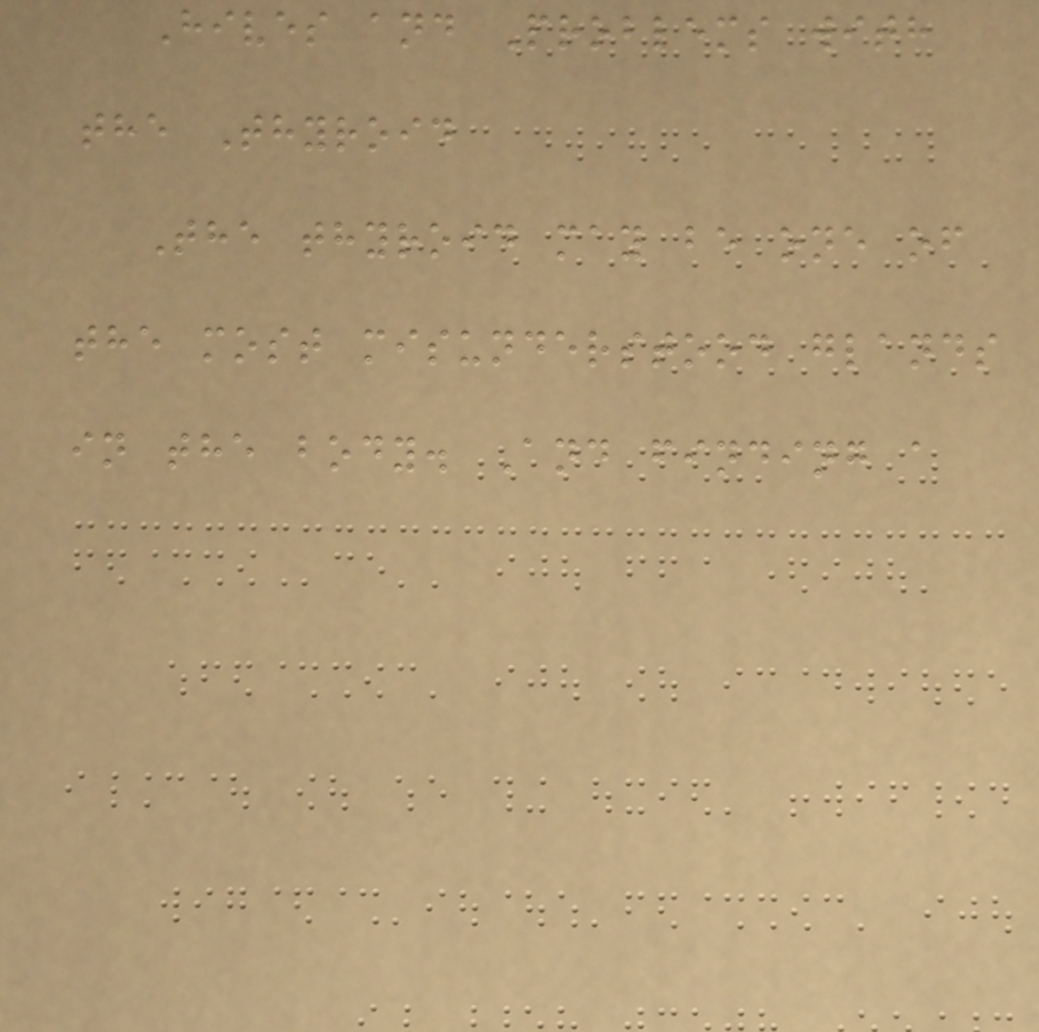Hives and Problems with
the Thyroid
The thyroid may be one of
the most misunderstood glands
in the body. And finding a
